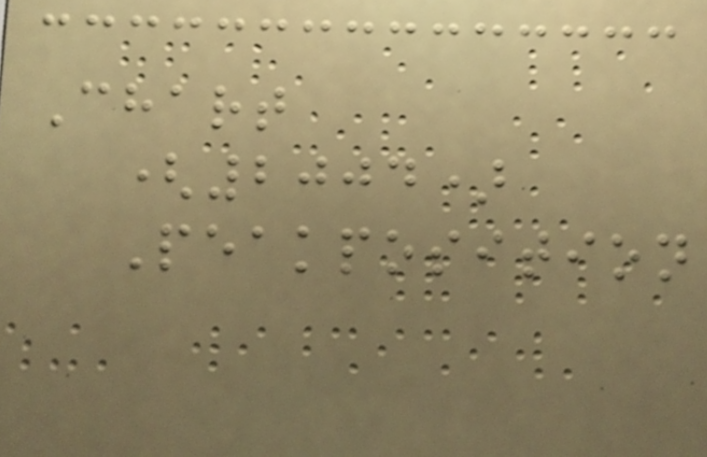Chart
(2004)
Peakposition
